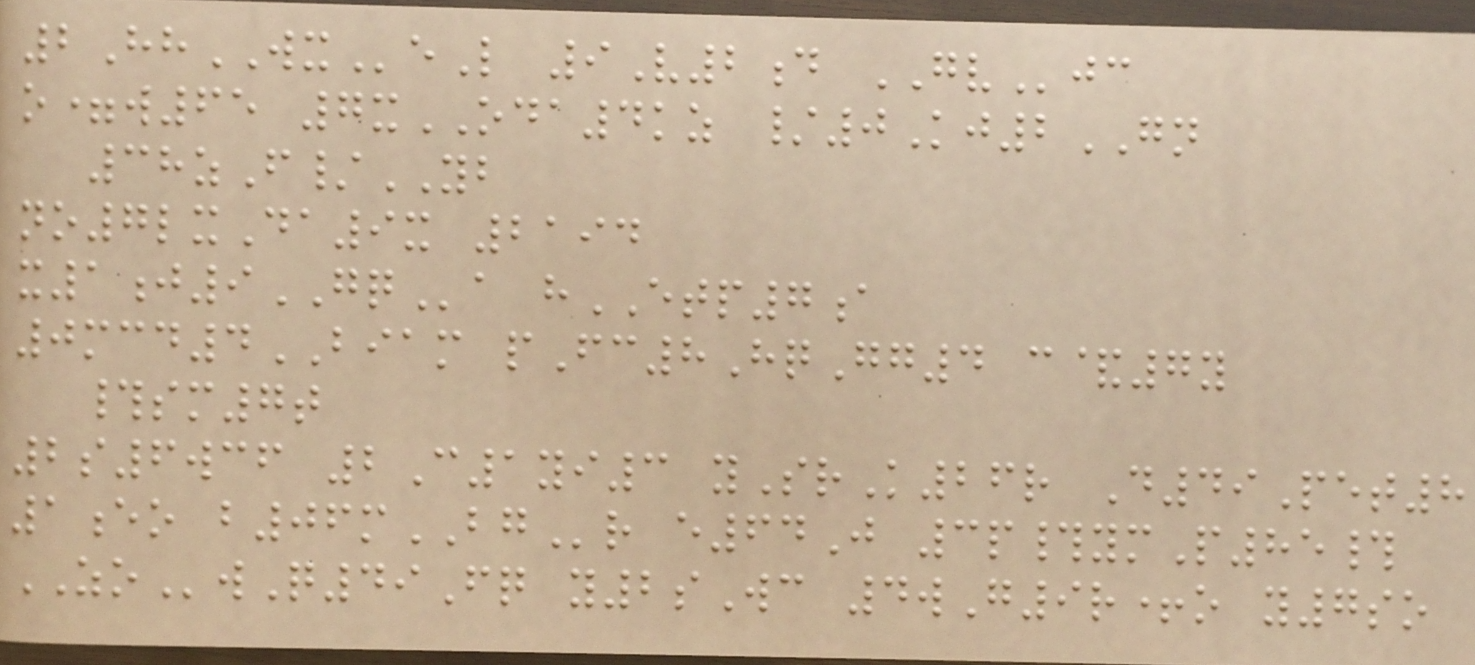2HhWXeL 9V2d GVjc
o=w65 7xODA4kz /0Kj2GN
38zF/YB
no7lxDa9x 2194
x1j9GQa hETP7a
0mcd4BIAM pFc8HqGg4 c&7y
#sm7t
2s6wcf 2C1yi3 ySrK26r D49Pet8
1eo b06mBGr e64J 3p#ymP85#
ZOwQ49Fq y2sWc 4wG9r+o y7so
